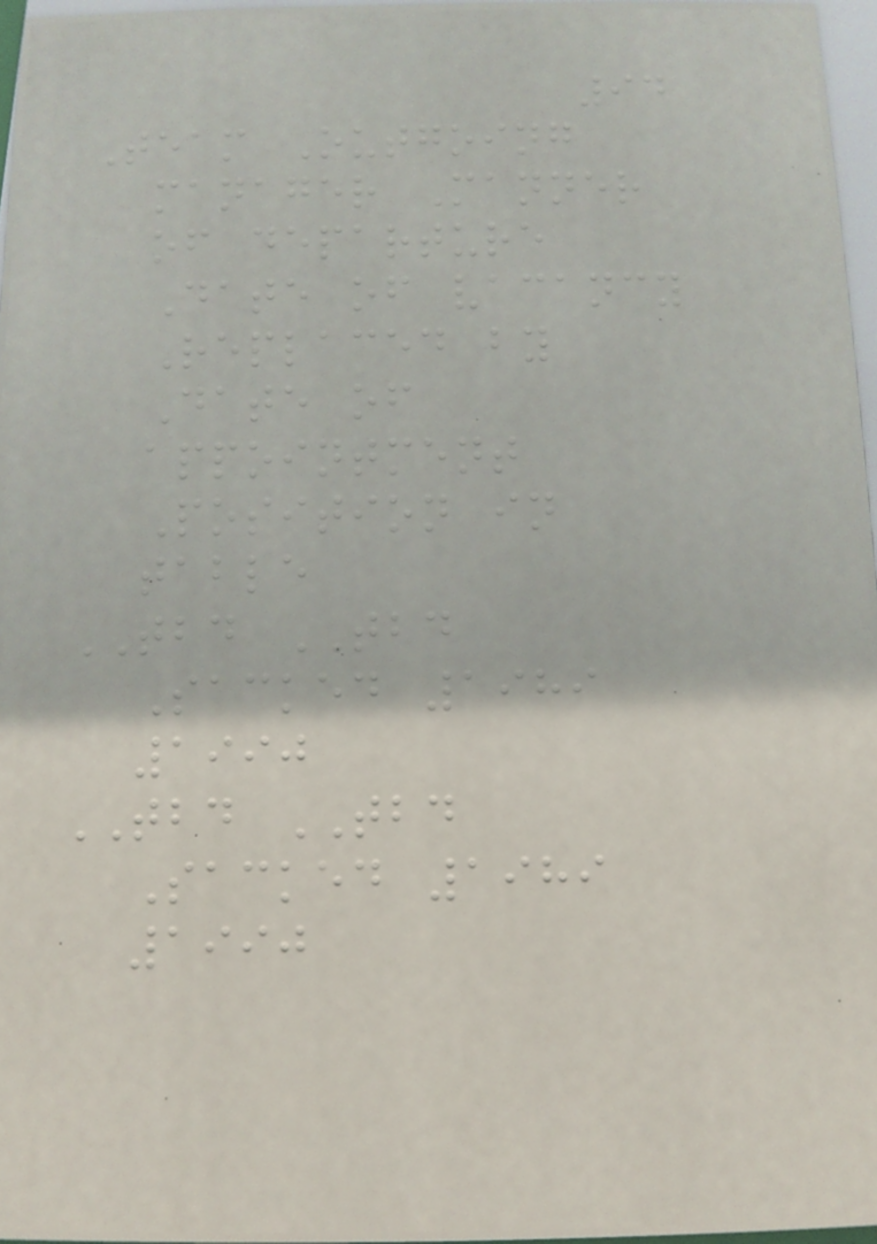94
Team Outgoing
manager Manner
of departure
Date of vacancy
Replaced by
Date of
appointment
Position in
table
TBD TBD
Sacked 1989
1990
TBD TBD
Sacked 1989
1990
